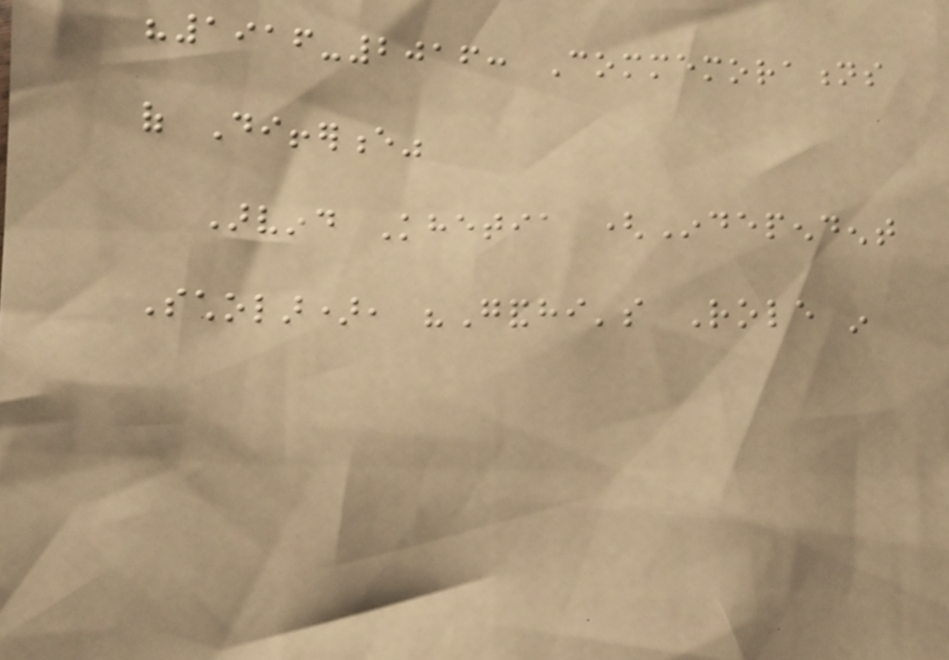"1916-2016: Commemorations
of Difference"
Arvind Khetia (Independent
Scholar), "Gandhi's Role in
